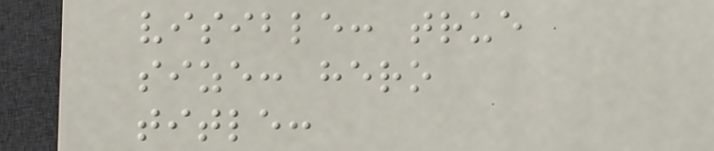visible: true
size: hero
title:
